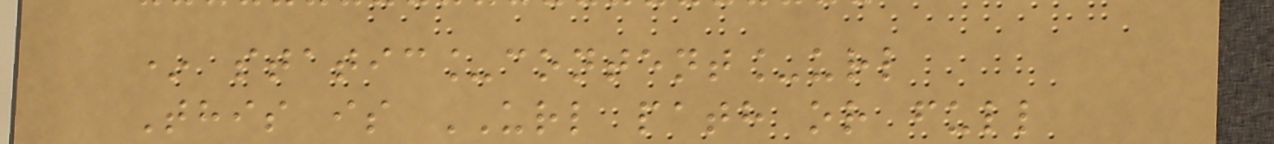* static_content_url
This is URL path or full
